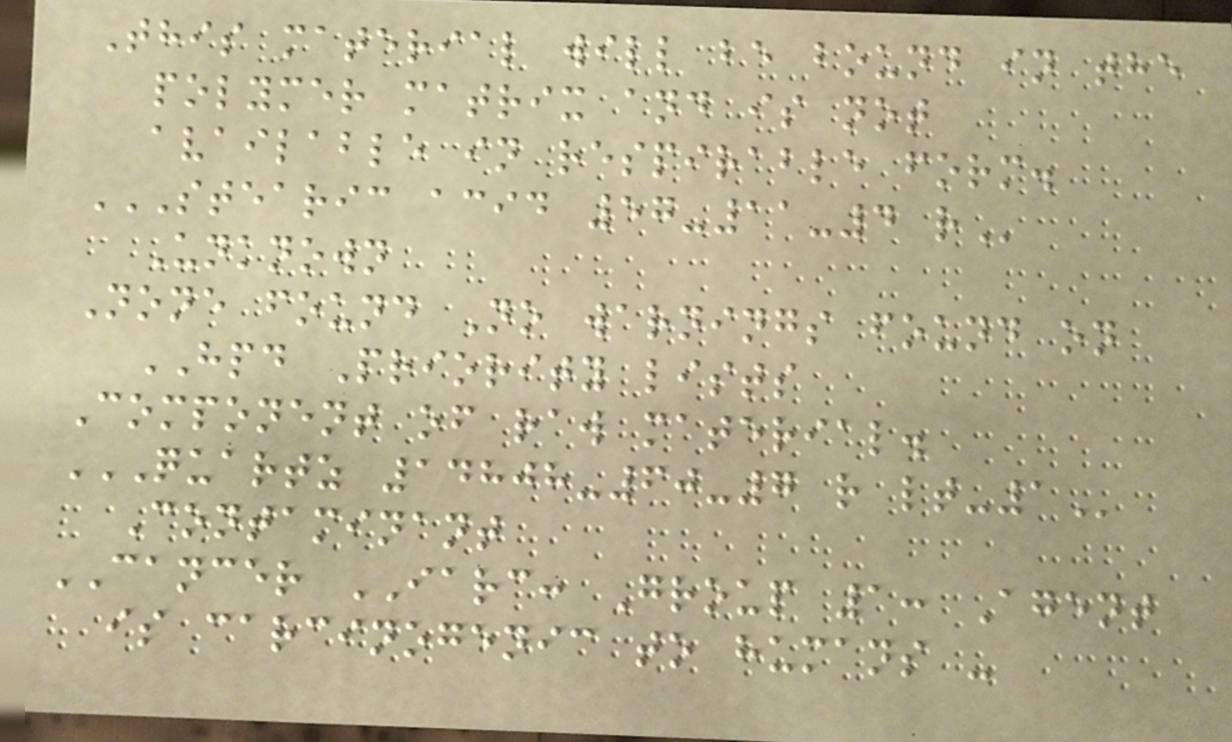This material will be bound in the
polymer matrix and is not
available in respirable form.
STEARIC ACID 57-11-4 R
Unknown
None found No warnings found on
HPD Priority lists
Component of raw material.
QUARTZ 14808-60-7 R LT-1
Contaminant
CANCER IARC: Group 1: Agent
is carcinogenic to humans -
